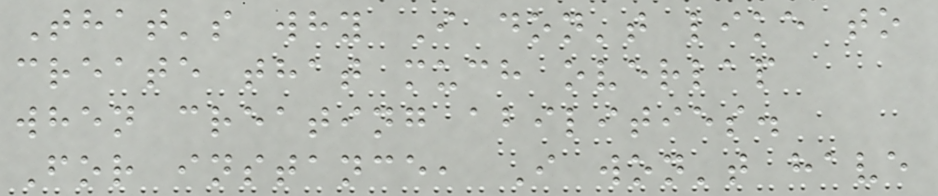That's why I don't like to
create that much overlap
when creating abilities.
For instance, I won't have
